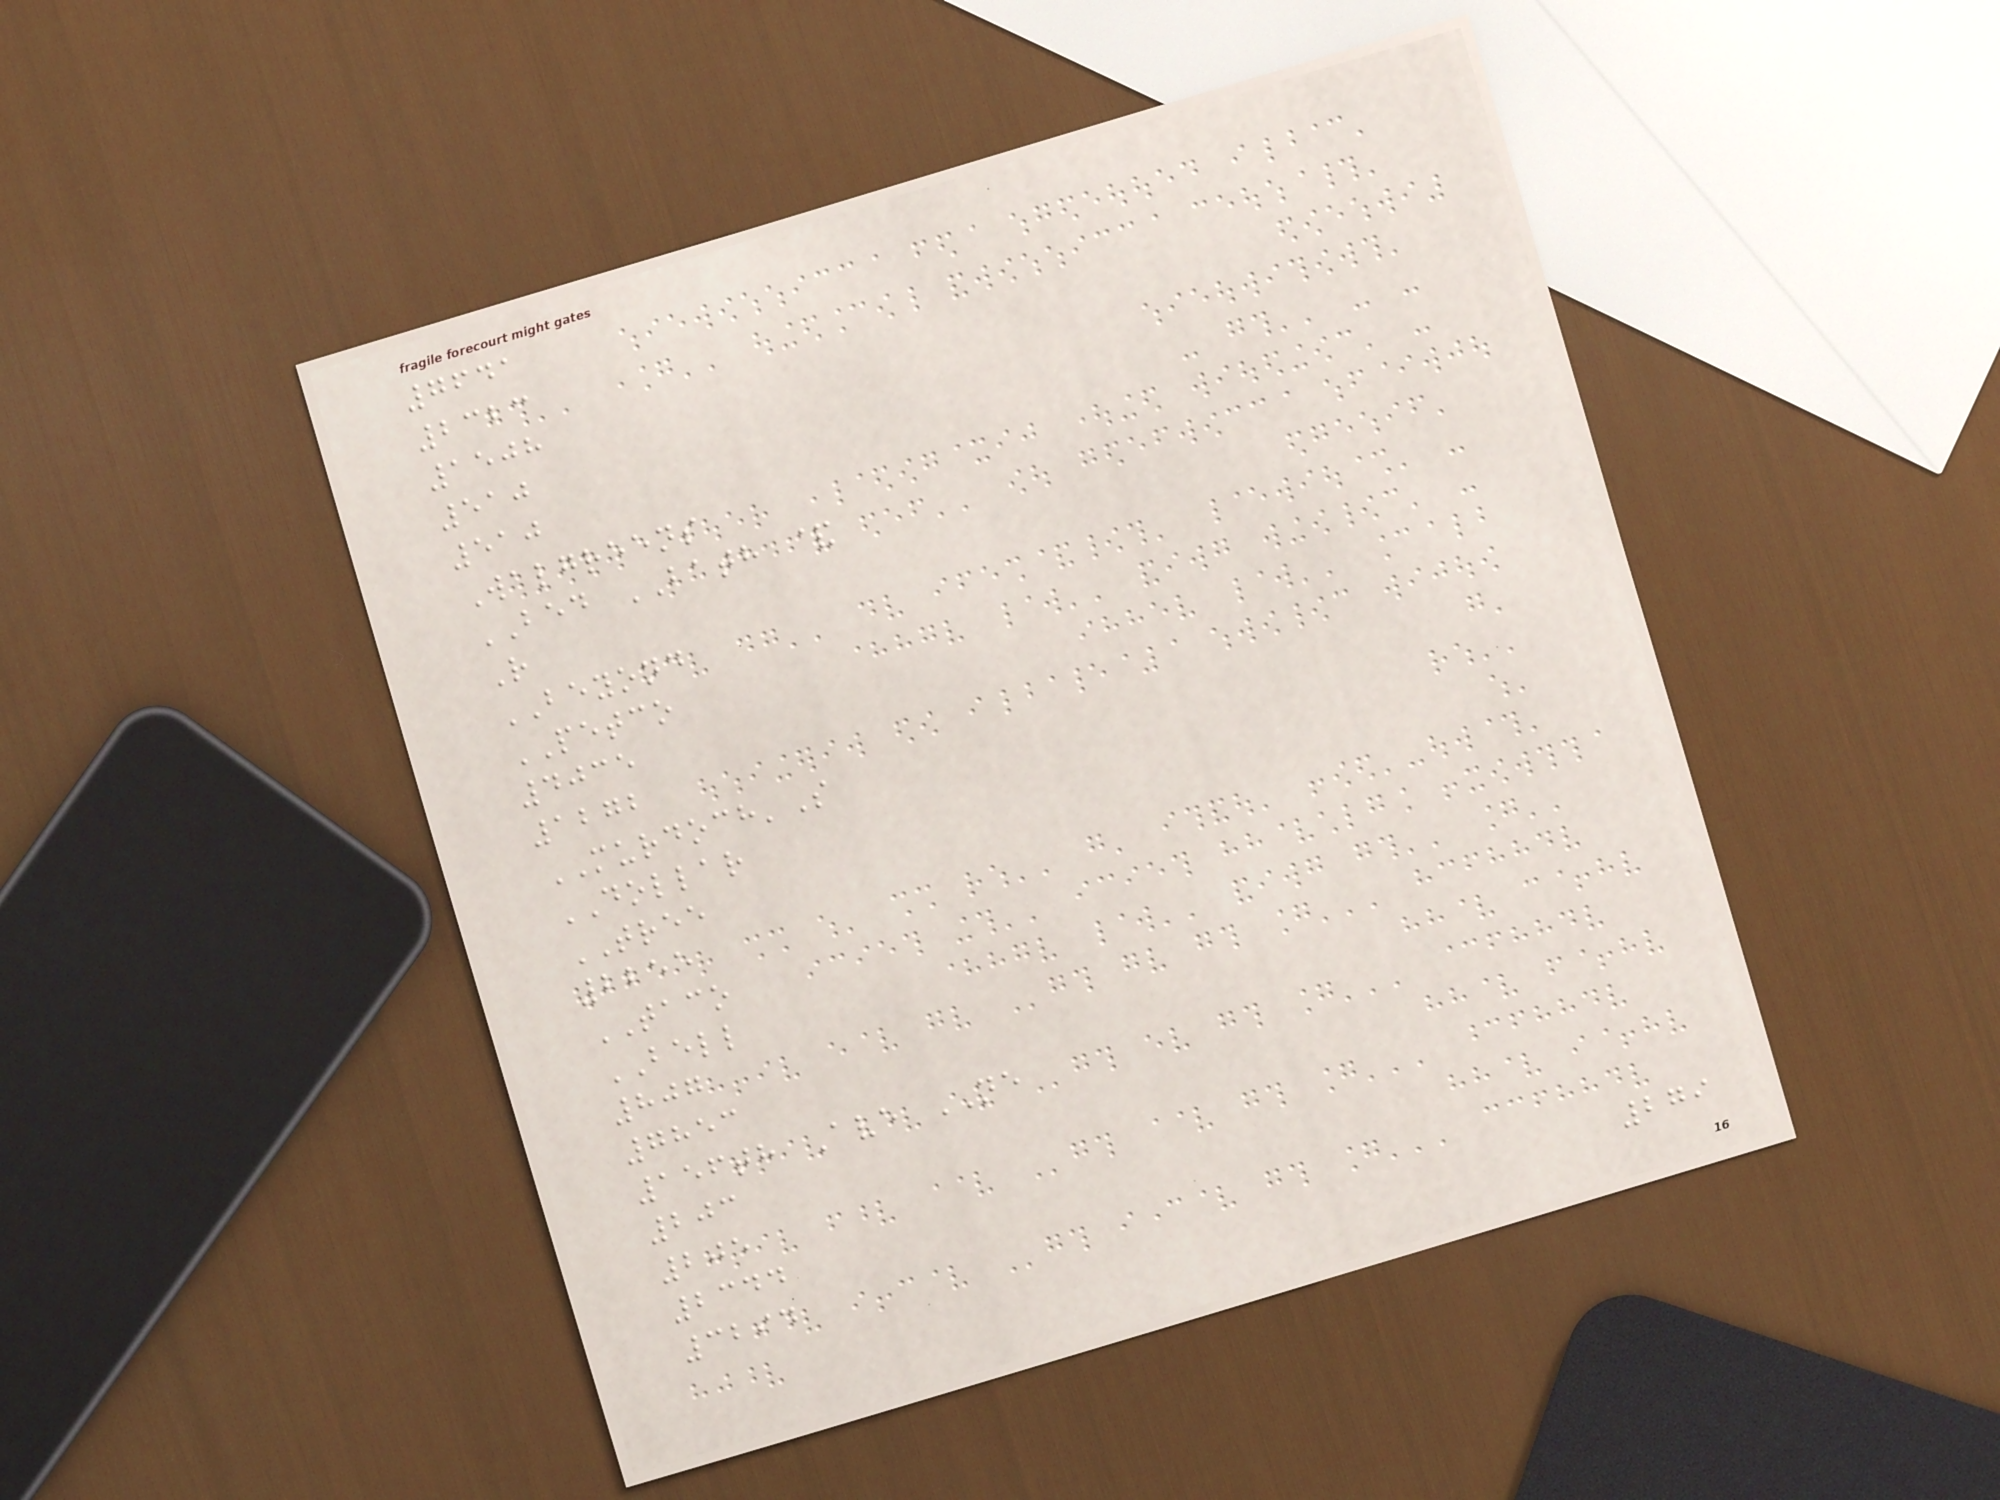7641
2323
1508
510
510
Walgreens
BED BATH &
R
BEYOND
PETCO
4035
1272
MURDOCH'S
DOLLAR
TREE
2255
TACO
BELL
807
7853
156th Ave NE
203
205
2344
3294
279
